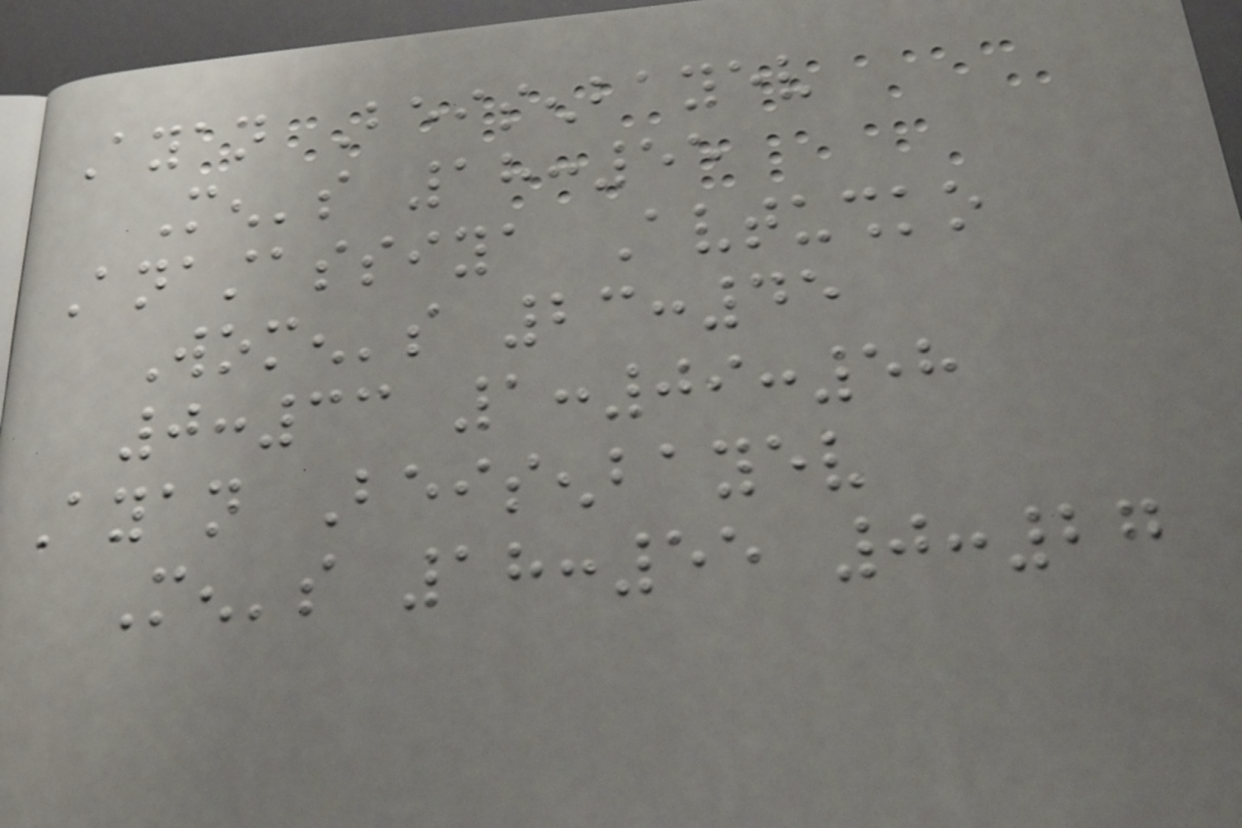Ayan Beisenbayev
Men's 18:55
Anastassiya Avtushko
Women's 23:45
0:33 1:09:58
Ayan Beisenbayev
Men's 18:55 0:27
